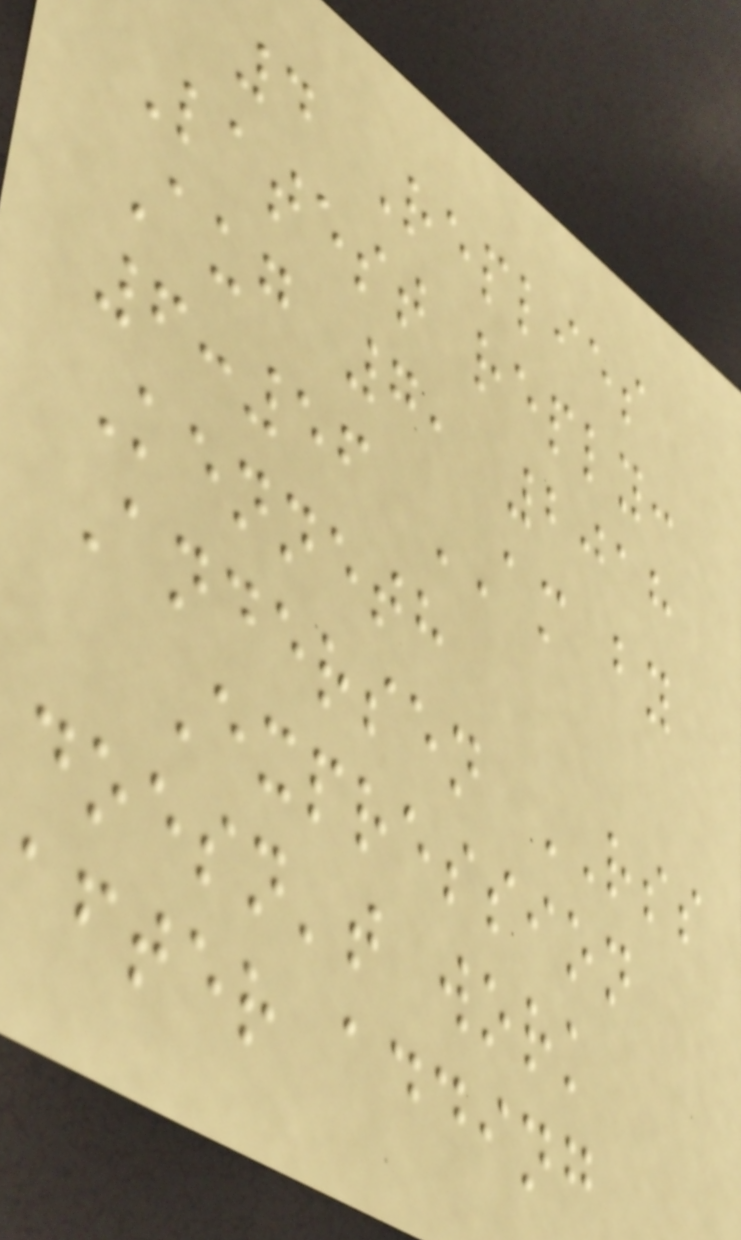4 Replies
Latest reply:
Aug 7, 2018
6:56 AM by
Kenneth
Andersen RSS
Expression
doesn't work
after adding
